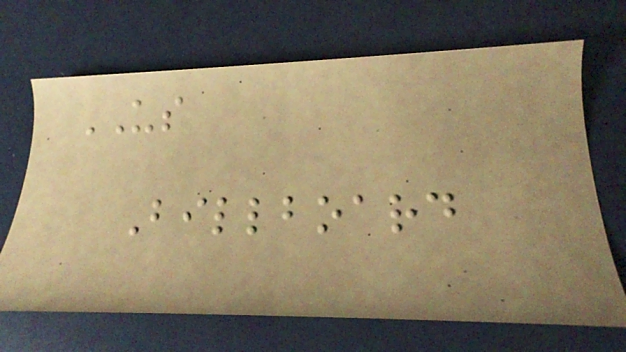US
Billboard
